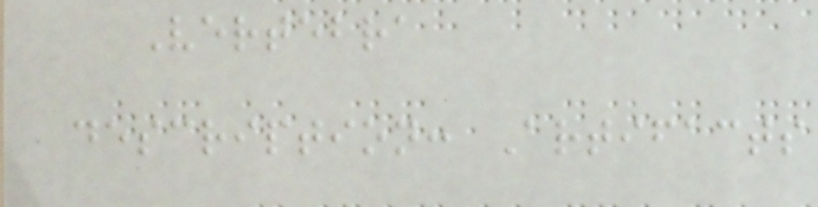Vertebra
description: Artifacts
